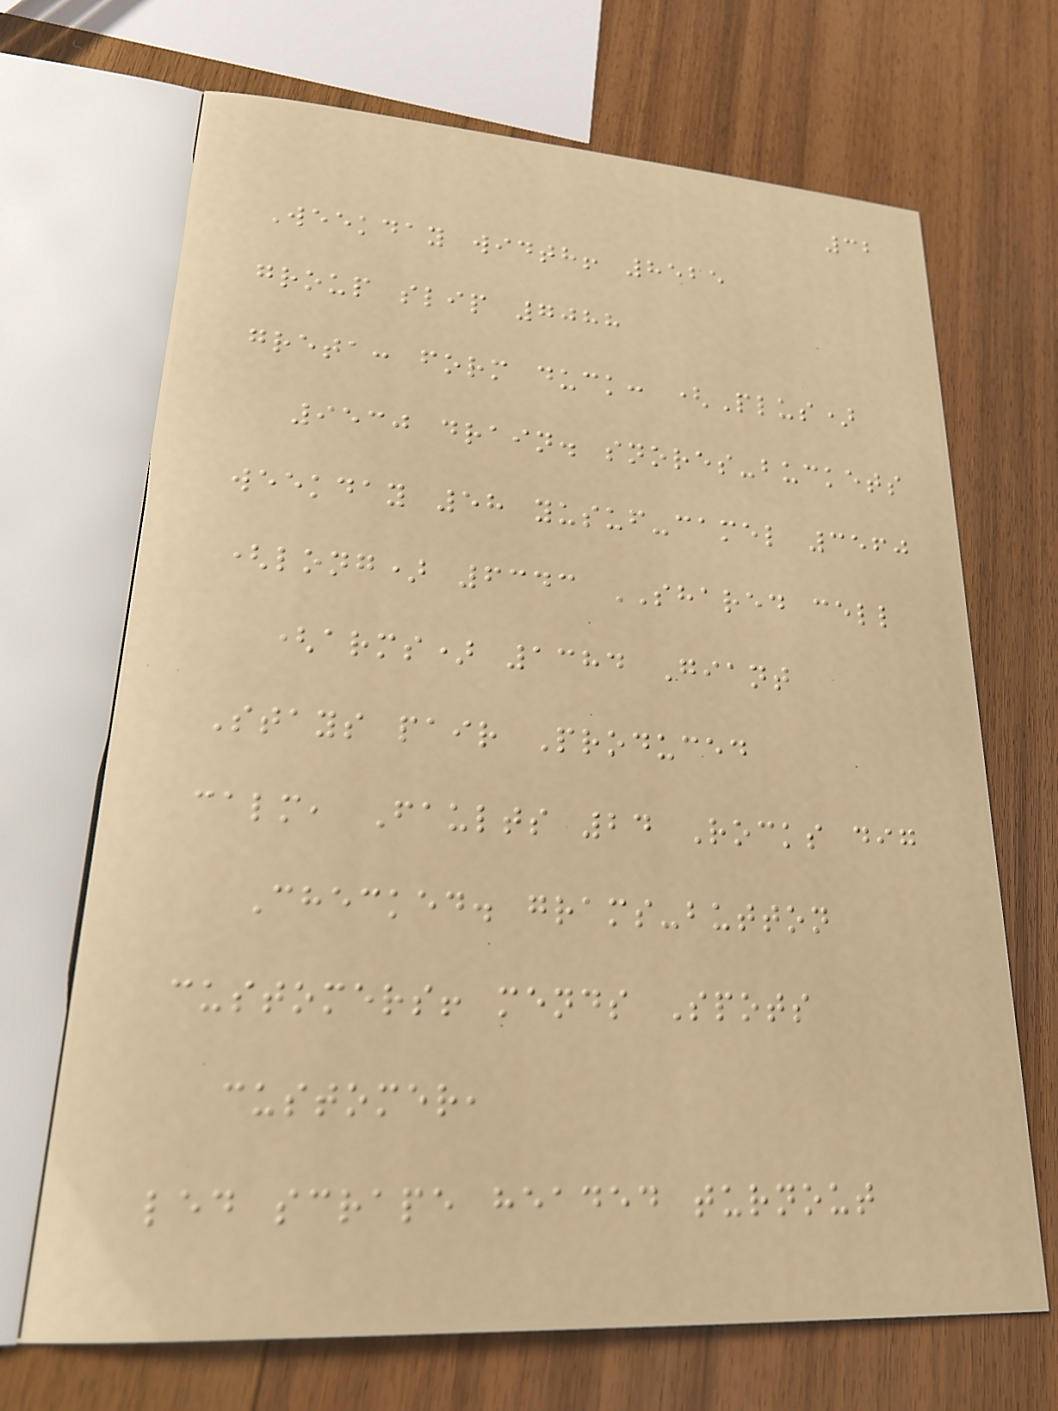32
Weekday width! 8525
group slip 7088
greta: form duck: (Plus)
9530 drain. snores-buckets
weekday 58 yusuf-camel 3560
(long) 6343 SHARED cell
(arms) 1384 Giant
Stays pair Produced
calm, Faults 24 Rocks dig
Checked. grams-button
customers! mends Spots
customer,
led scrape headed turnout
